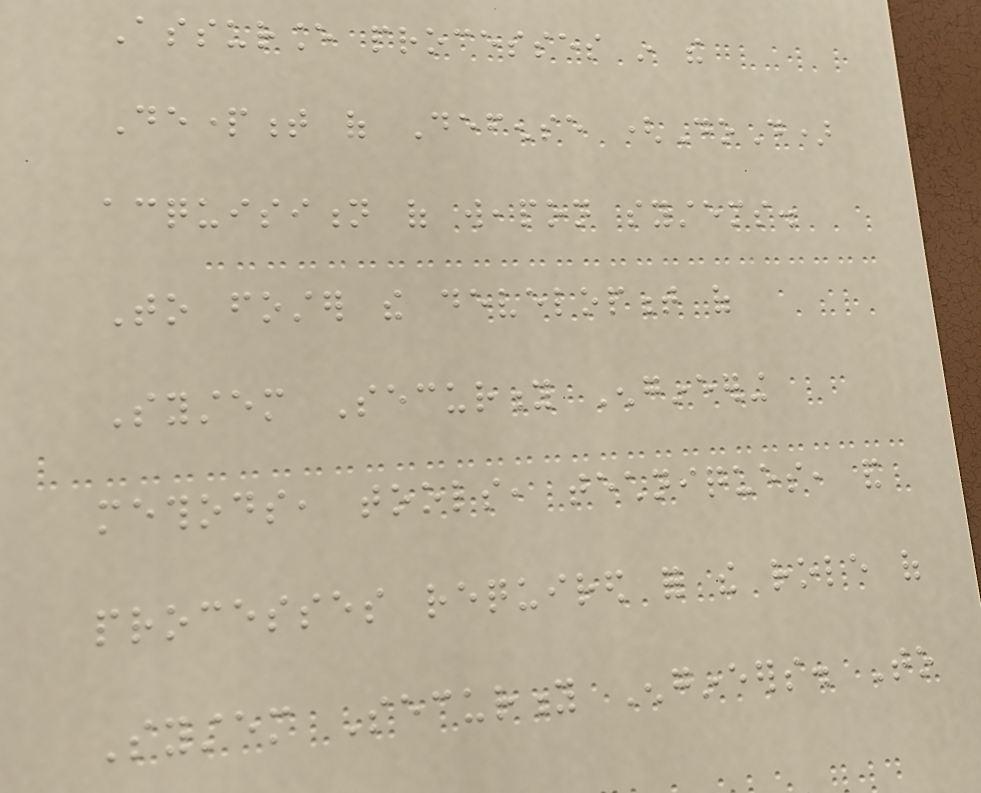Assurance processes in the
Department of Defense (DoD)
acquisition of weapon systems.
To foster the development of
System Security Engineering
methods, tools, techniques, and
processes required for the role of
System Security Engineers. To
